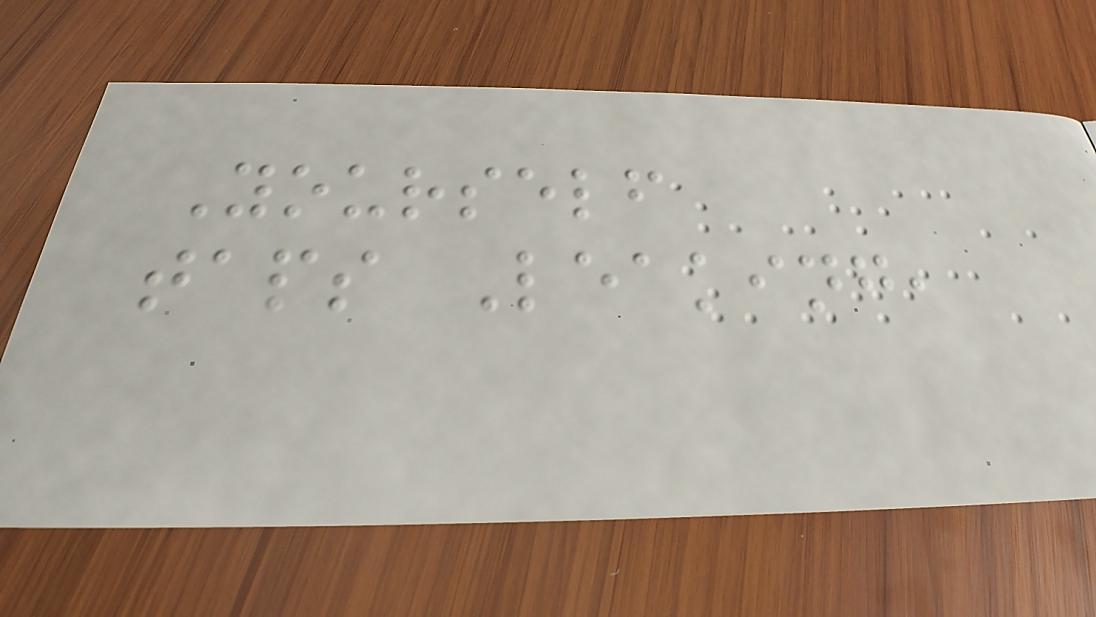Yourself
taps Leaking,
